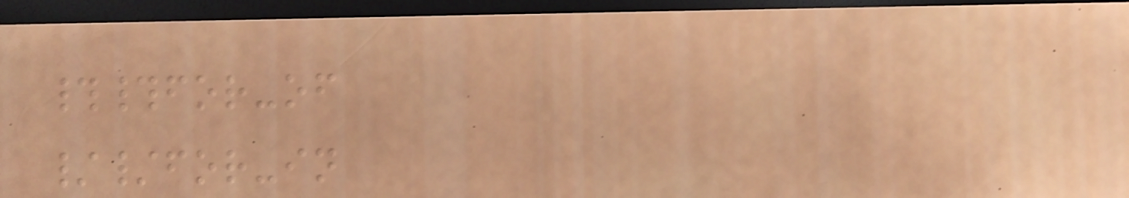##for-of
//for-in
